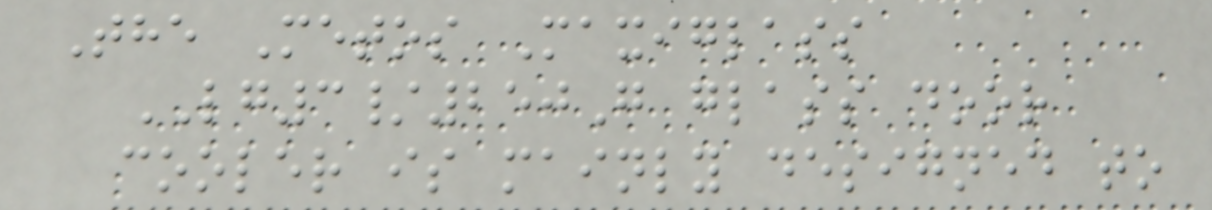The Metos Maxiglass
LG3/250G glass door
cooler is mainly designed to
